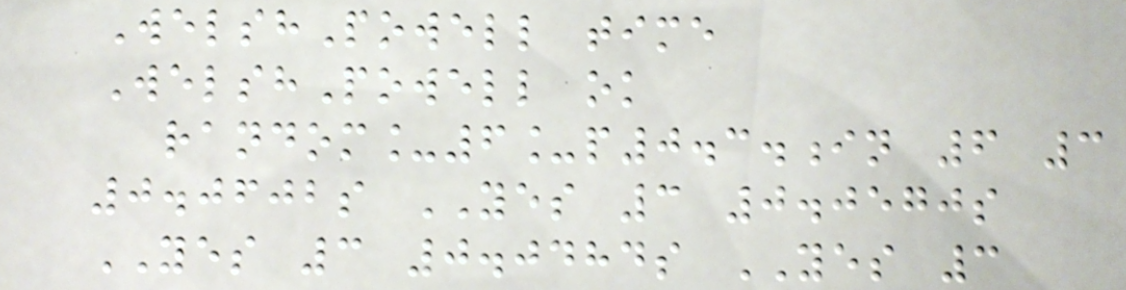WelshPowell time
WelshPowell ok
random_6_p0.3.in 6 3
0.0602s YES 3 0.0570s
YES 3 0.0484s YES 3
